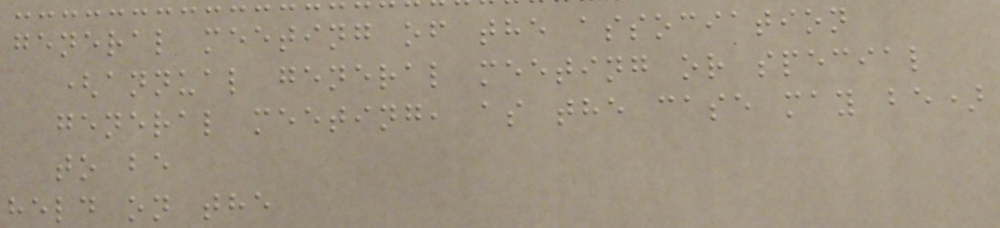general meeting of the association
(annual general meeting or special
general meeting, as the case may be)
to be
held on the
